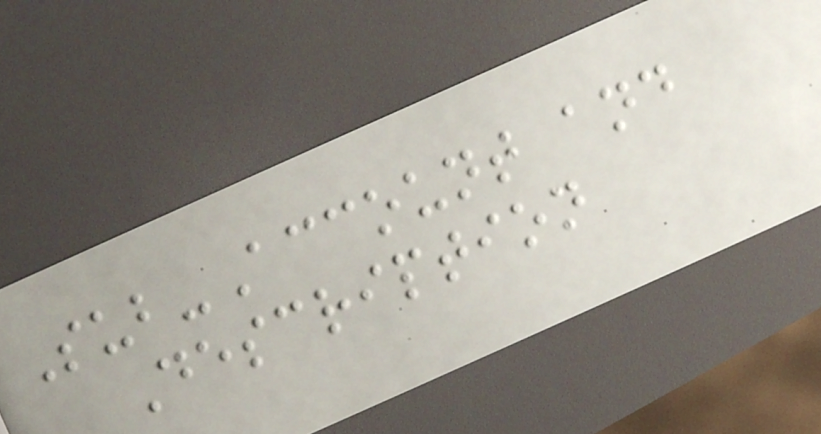Sub-Account and
Description
